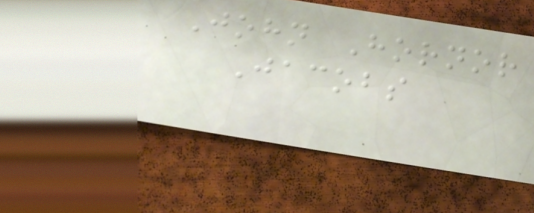John Hornor
Jacobs
